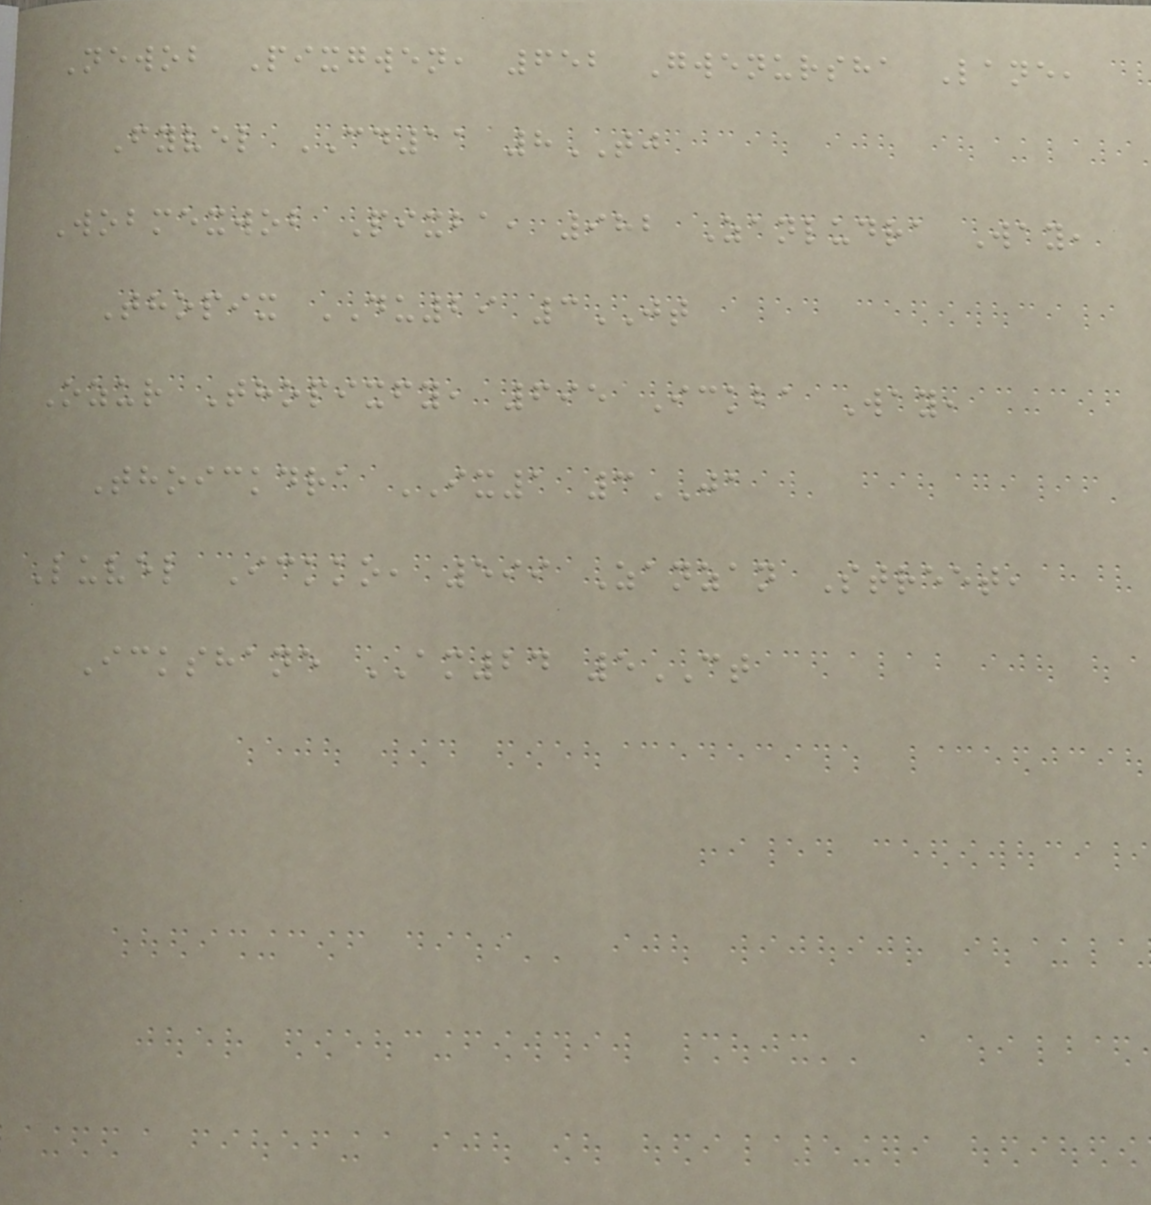Newob Pixgwen, 652 Gwenursha Lane,
Fyvel CD11 8TJ
Wobmexwob Pixba, 982 Zanludra Way,
Thopix DU29 3JT
Ozur Thopixfy, 695 Ickba Way,
Thoickdra IX1 3JA
Luvel Ickko, 599 Zanzan Street,
Ickshane AM24 5CT
